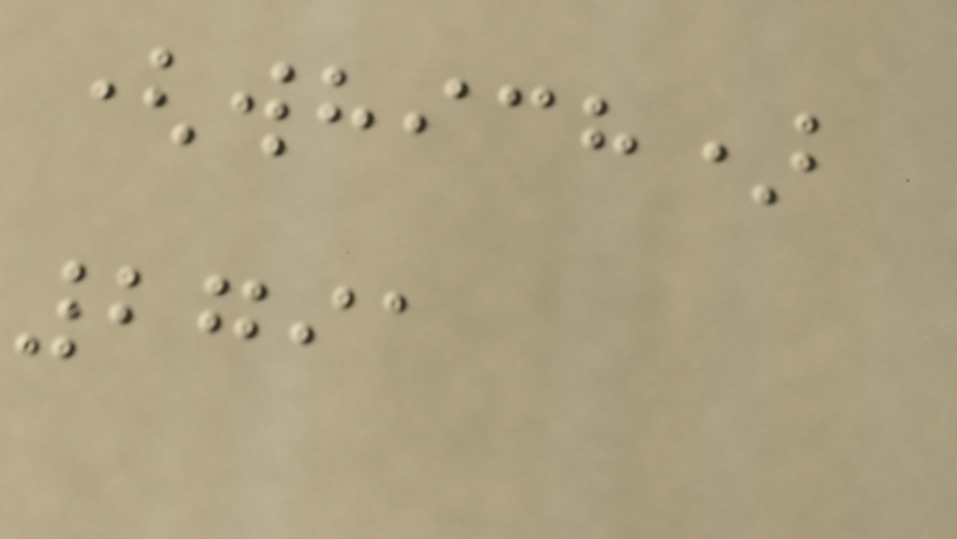(which)
2791
